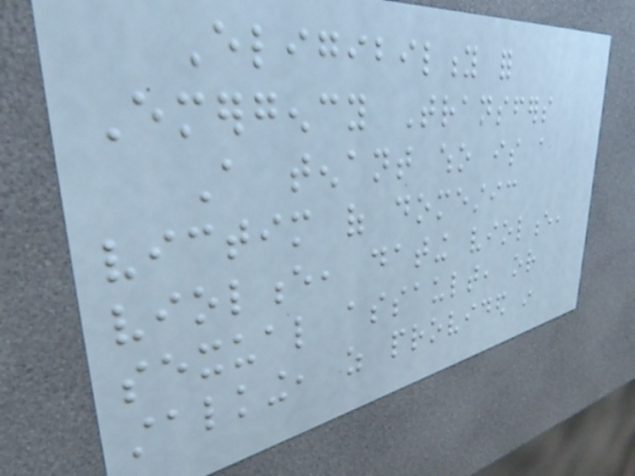Eligibility for
Emergency Transfers
A tenant who is a
victim of domestic
violence, dating violence,
sexual assault, or
stalking, as provided in
